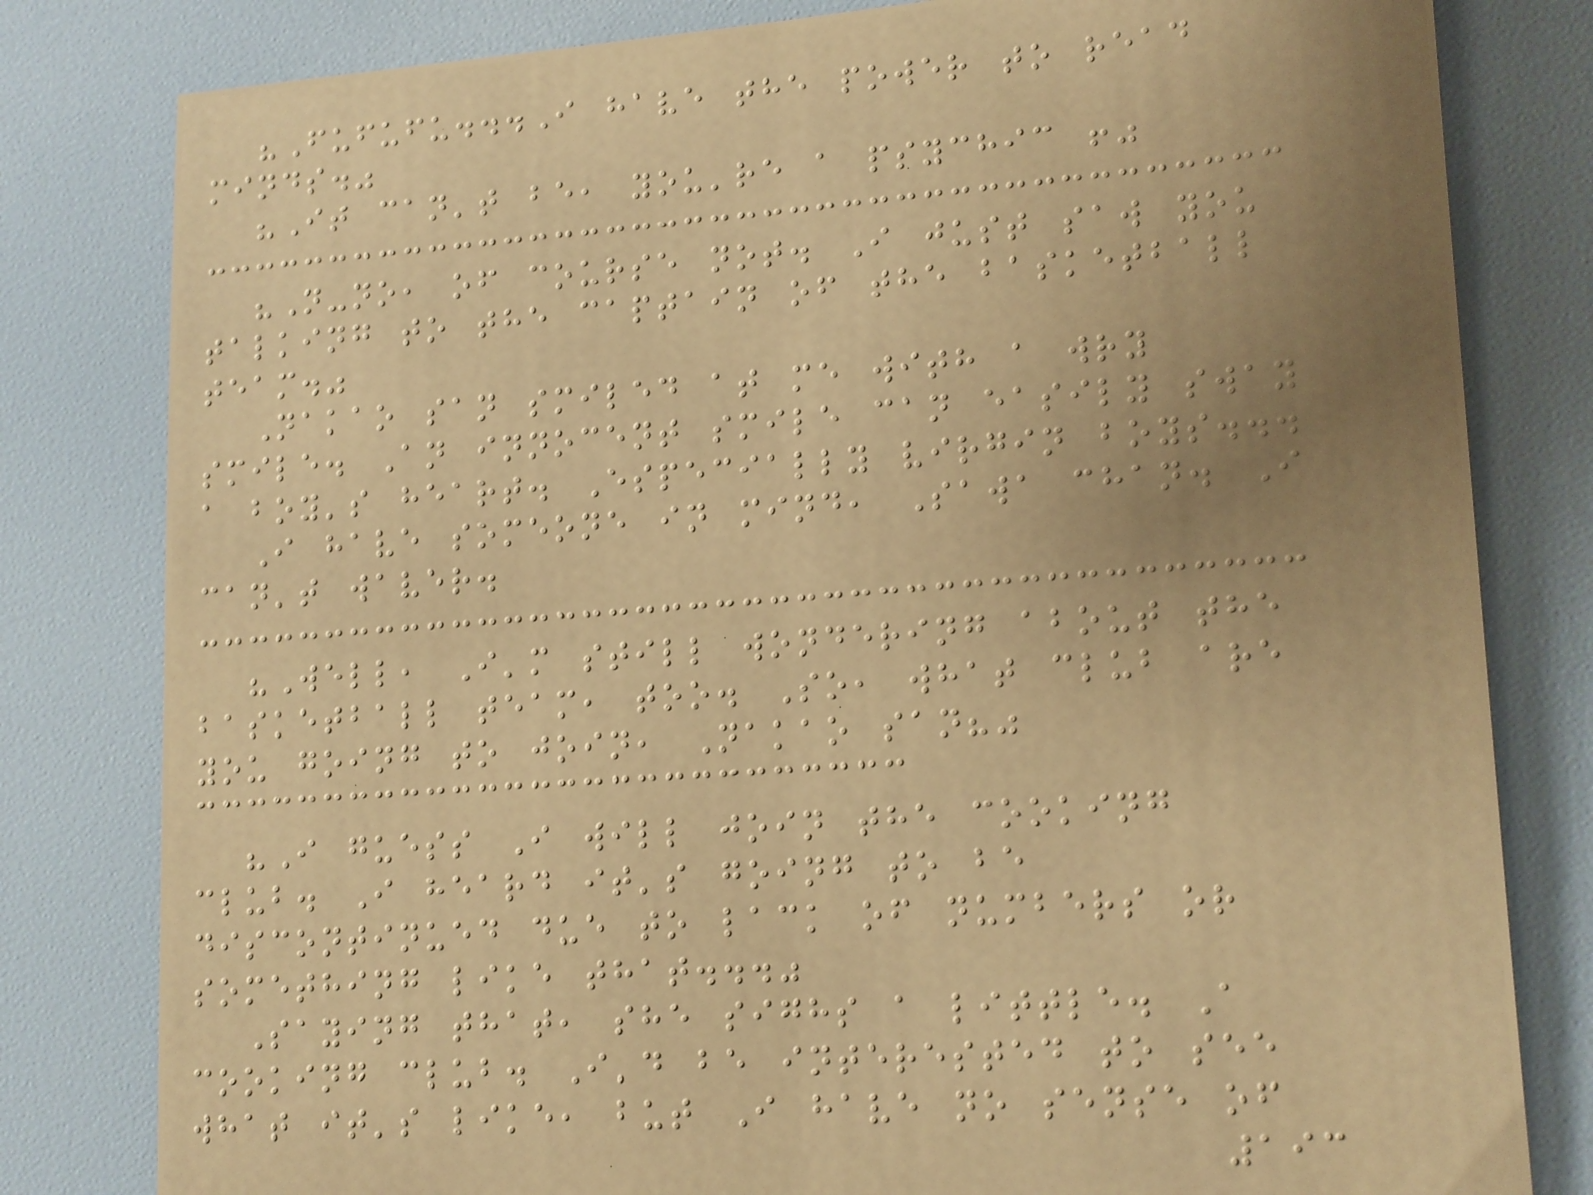"Fufufu...I have the power to read
minds."
"It can't be, you're a psychic !"
"N-no, of course not. I just saw you
talking to the captain of the basketball
team."
Nakao san smiled at me with a wry
smile. An innocent smile can easily sway
a boy's heart. Especially virgin boys...
I have someone in mind, Sawa chan. I
can't waver.
"Well, I'm still wondering about the
basketball team, too. So, what club are
you going to join, Nakao san?"
"I guess I will join the cooking
club. I heard it's going to be
discontinued due to lack of numbers or
something like that..."
Saying that, she sighs a little. A
cooking club. I'd be interested to see
what it's like, but I have no sense of
193
